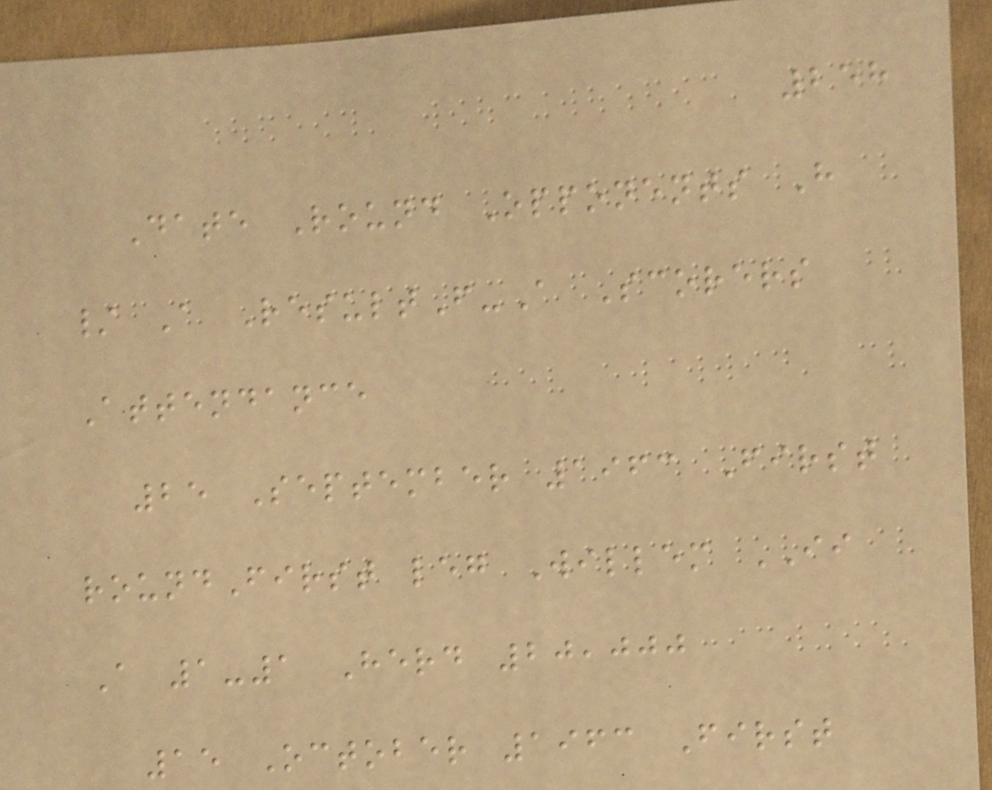258
Date Round Opponents H
/ A ResultF-A Scorers
Attendance
25 September 1963 First
roundFirst leg Willem II
A 1-1 Herd 20,000
15 October 1963 First
